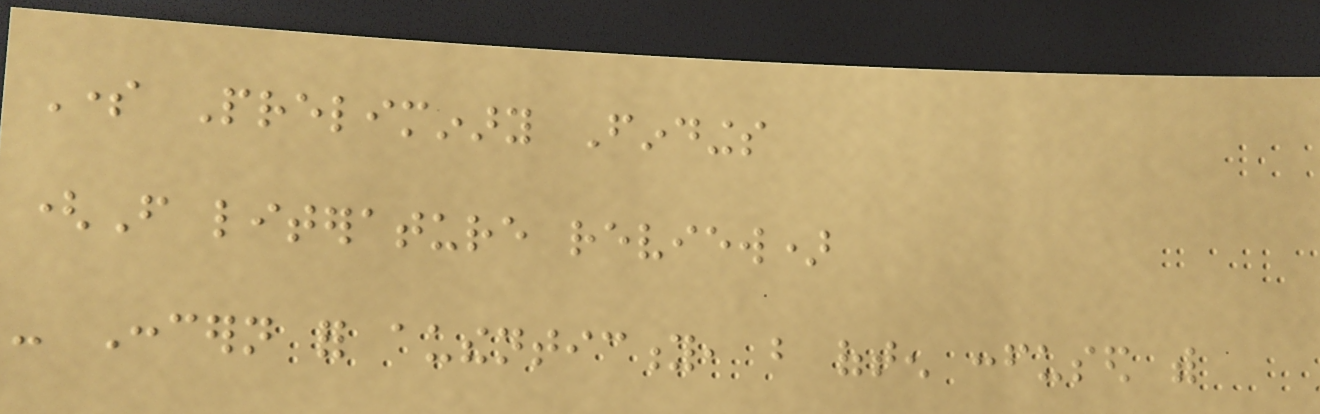Some Preliminary Findings
(From literature review)
- Concern for authenticity, but often confused with
